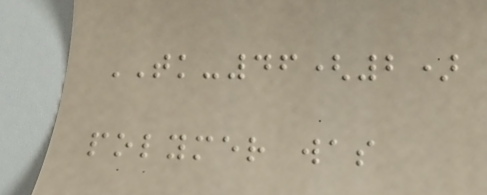TK-46(2)
polymer was
